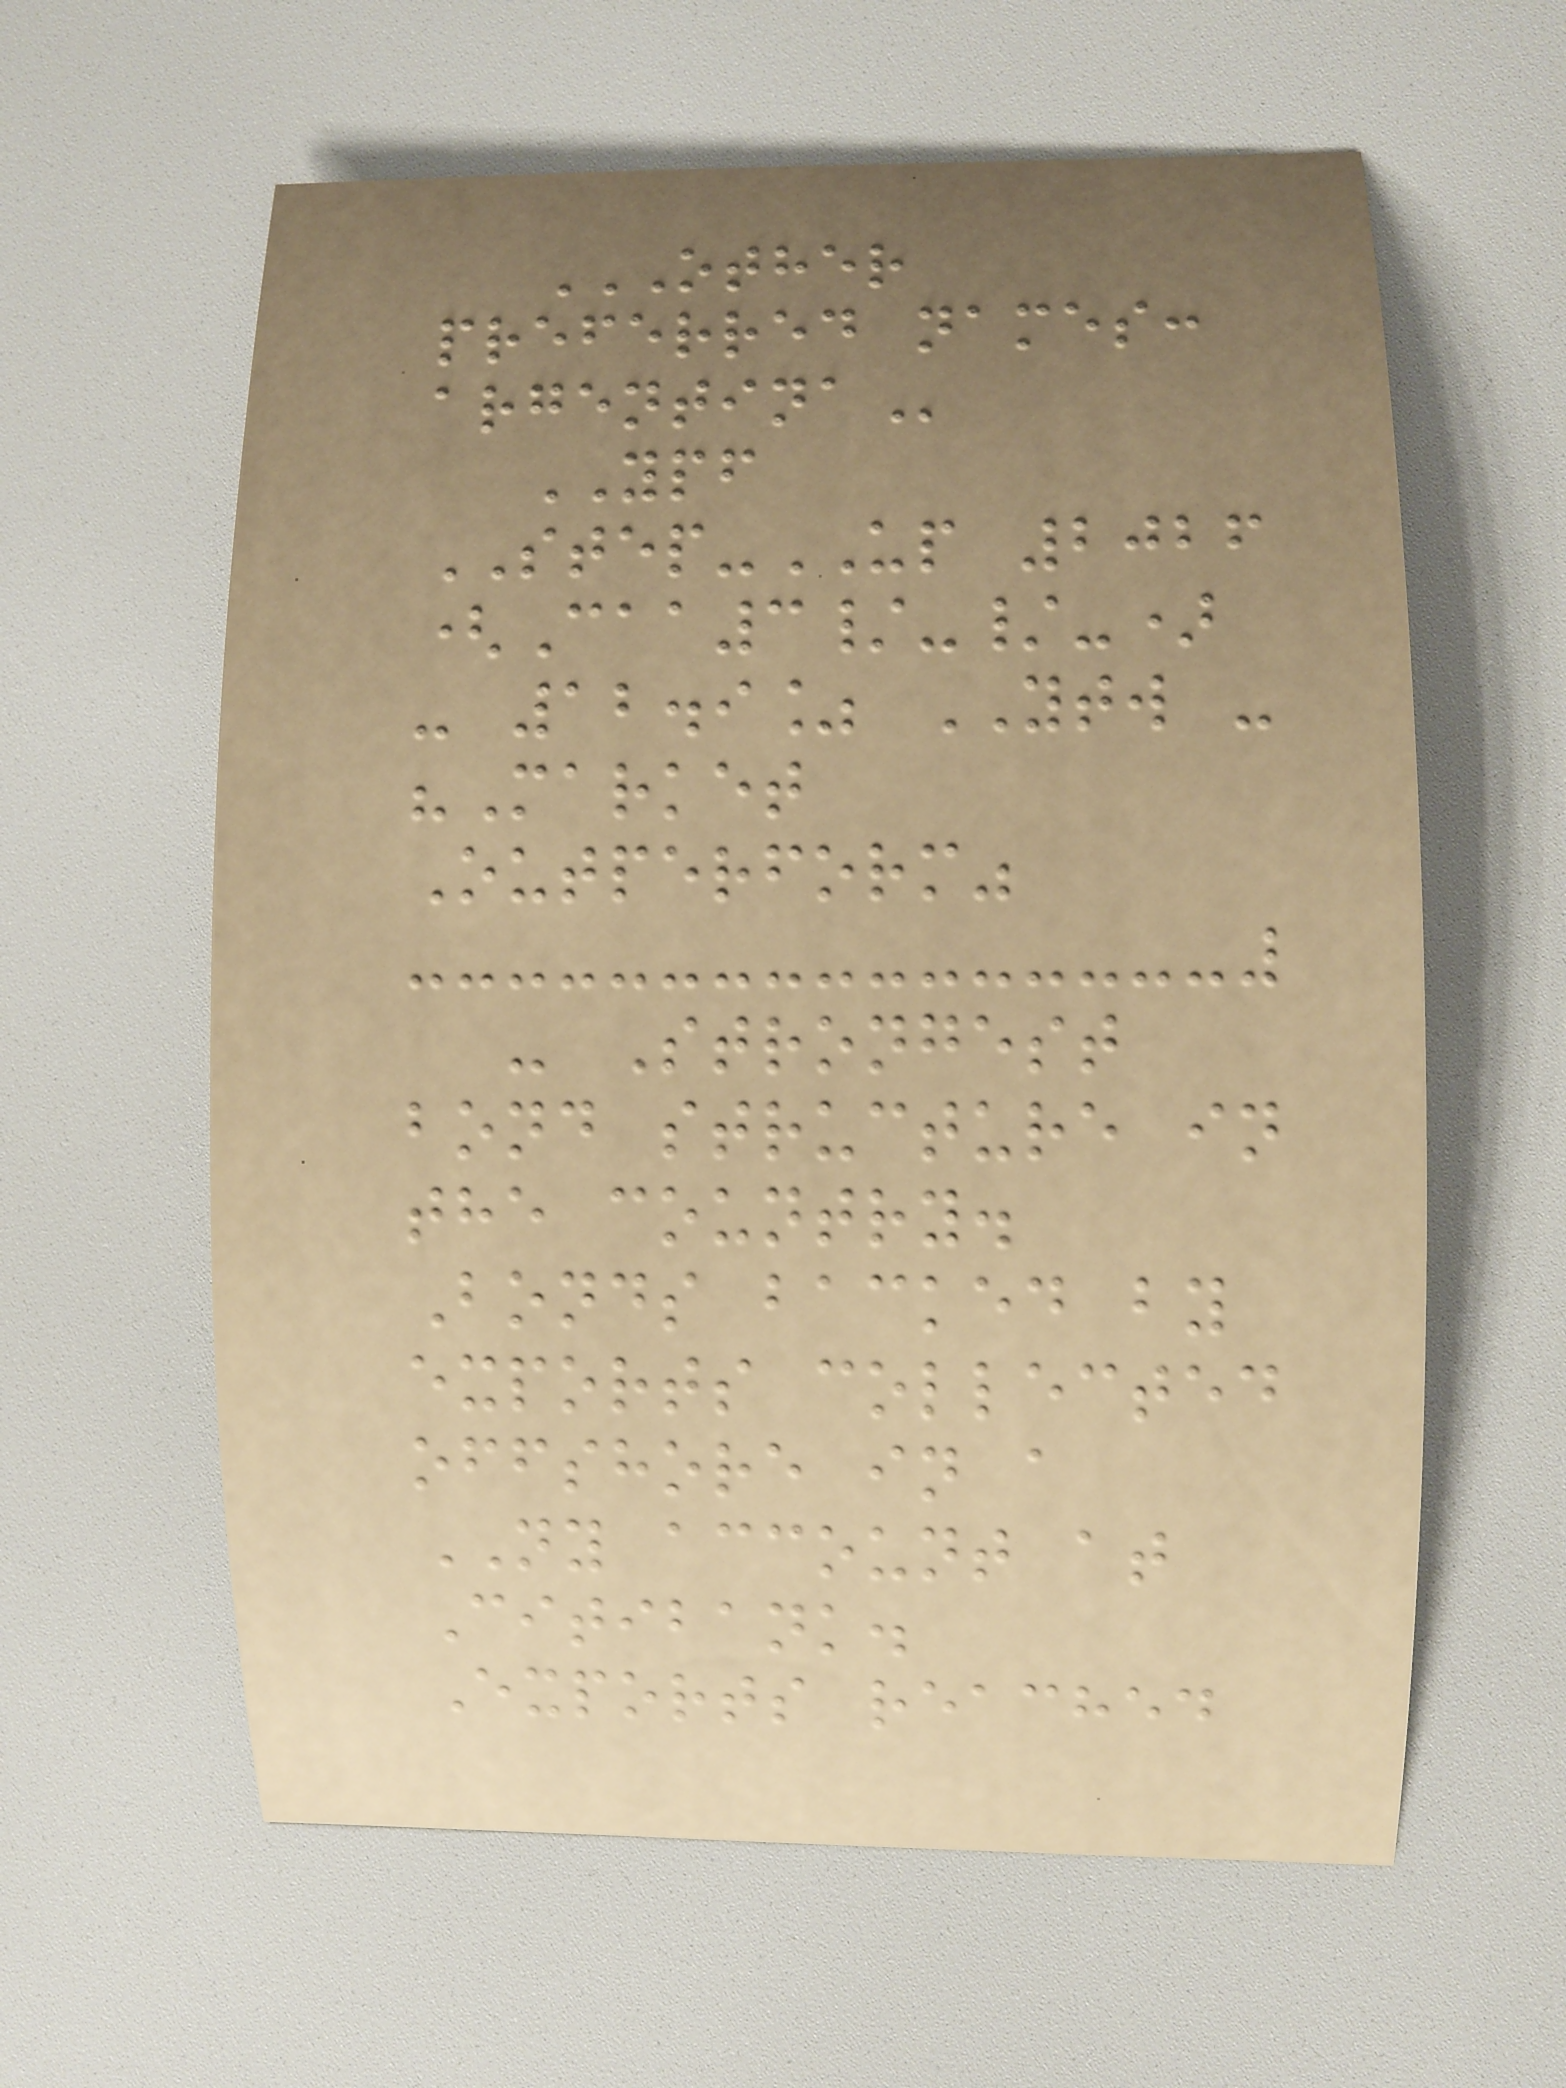OTHER
PREFERRED NAMES:
ARGENTINA
YPF
STEP-UP 2026
(Caa3/-/-)
- 12.9% YTW -
"Market
Outperform"
- Strongest
bond structure in
the country.
Bonds backed by
exports collected
offshore in a
NY account at
Citibank.
Exports reached
